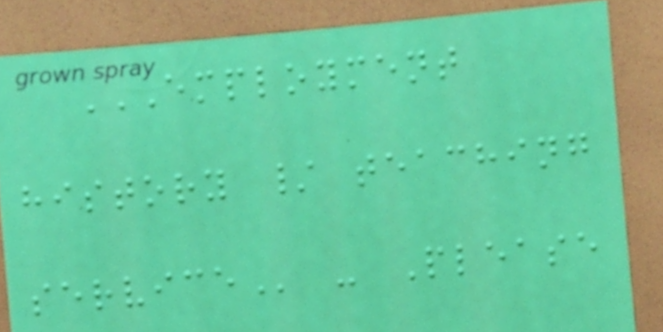EMPLOYMENT
HISTORY / TEACHING
SERVICE - Please
